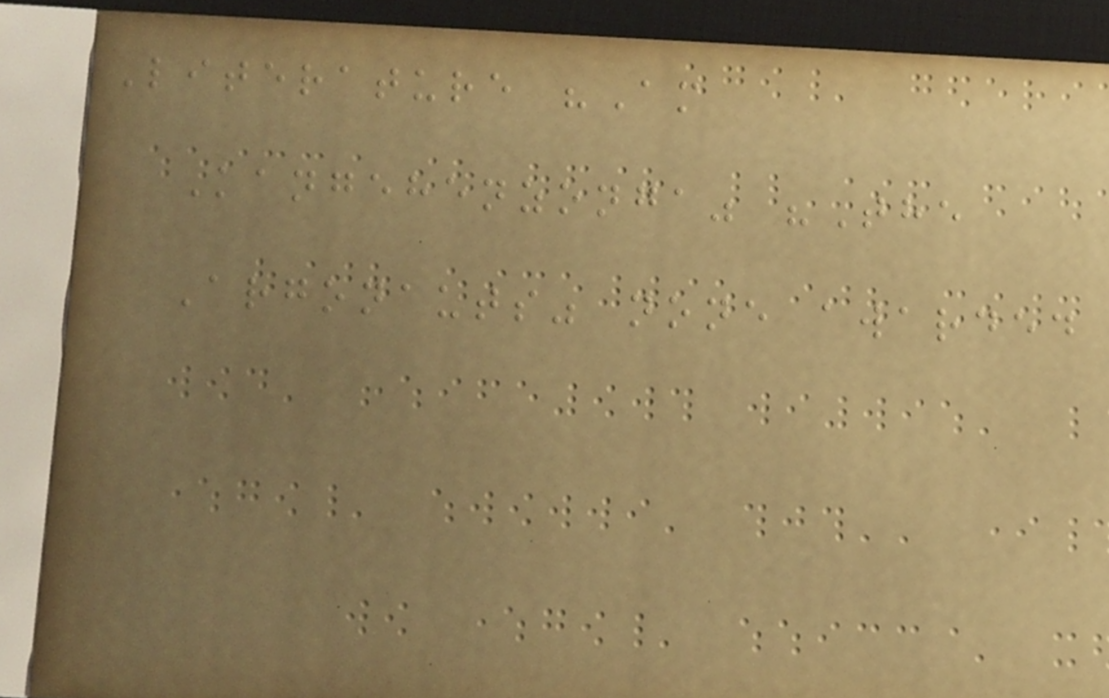Literature "Am
Kangehenzonga" "The
Argonauts" none awarded
